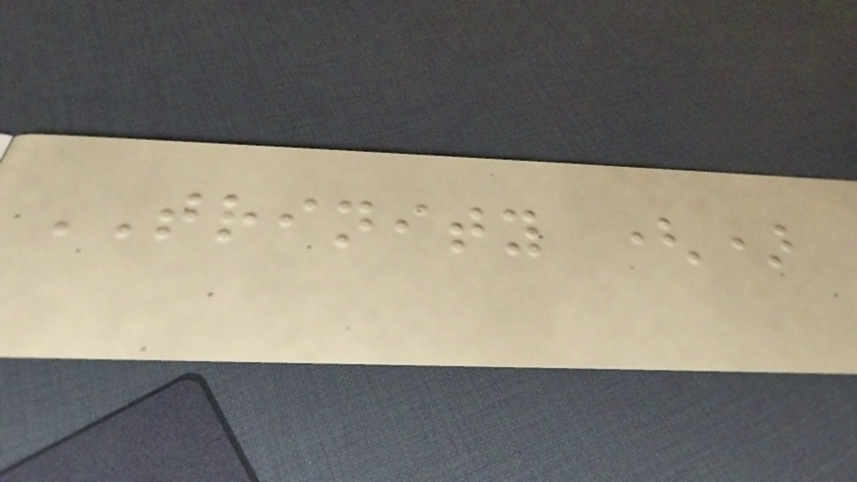TRINITY ()
